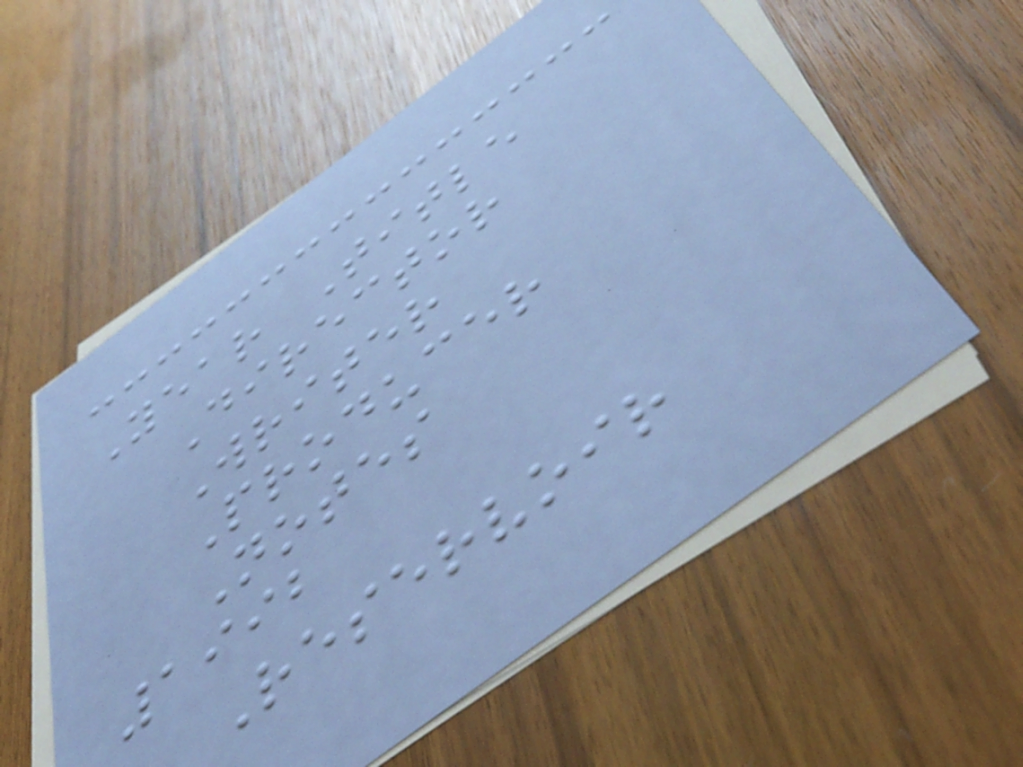Year Title
Director
Writer
Producer
Notes
1992
Reservoir
